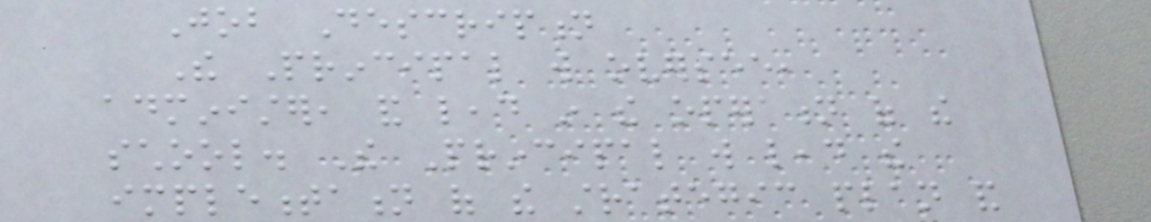Job Description
The Principal will oversee,
administer, and lead in the operation of the
school. The Principal will lead the
implementation of the strategic plan and
